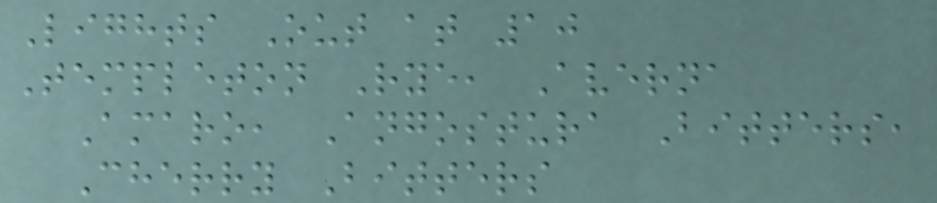Lights Out at 10
Templeton Rye, Averna
Amaro, Angostura Bitters,
Cherry Bitters
